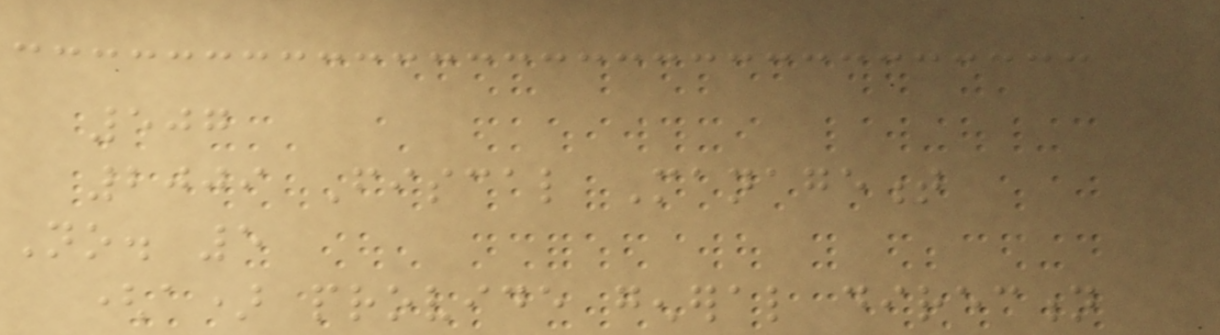507
2009 Fiscal Management
No. 5
(a) provide general direction
